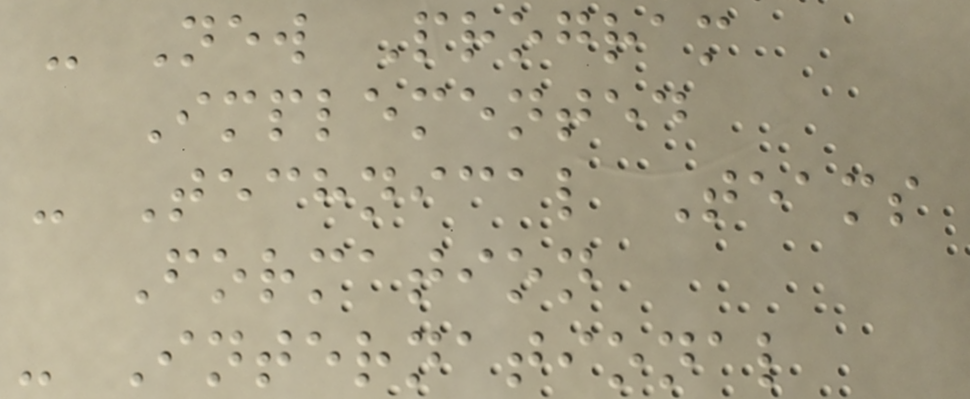- New Program
Implemented
- Technical Teams
Formation
- International
